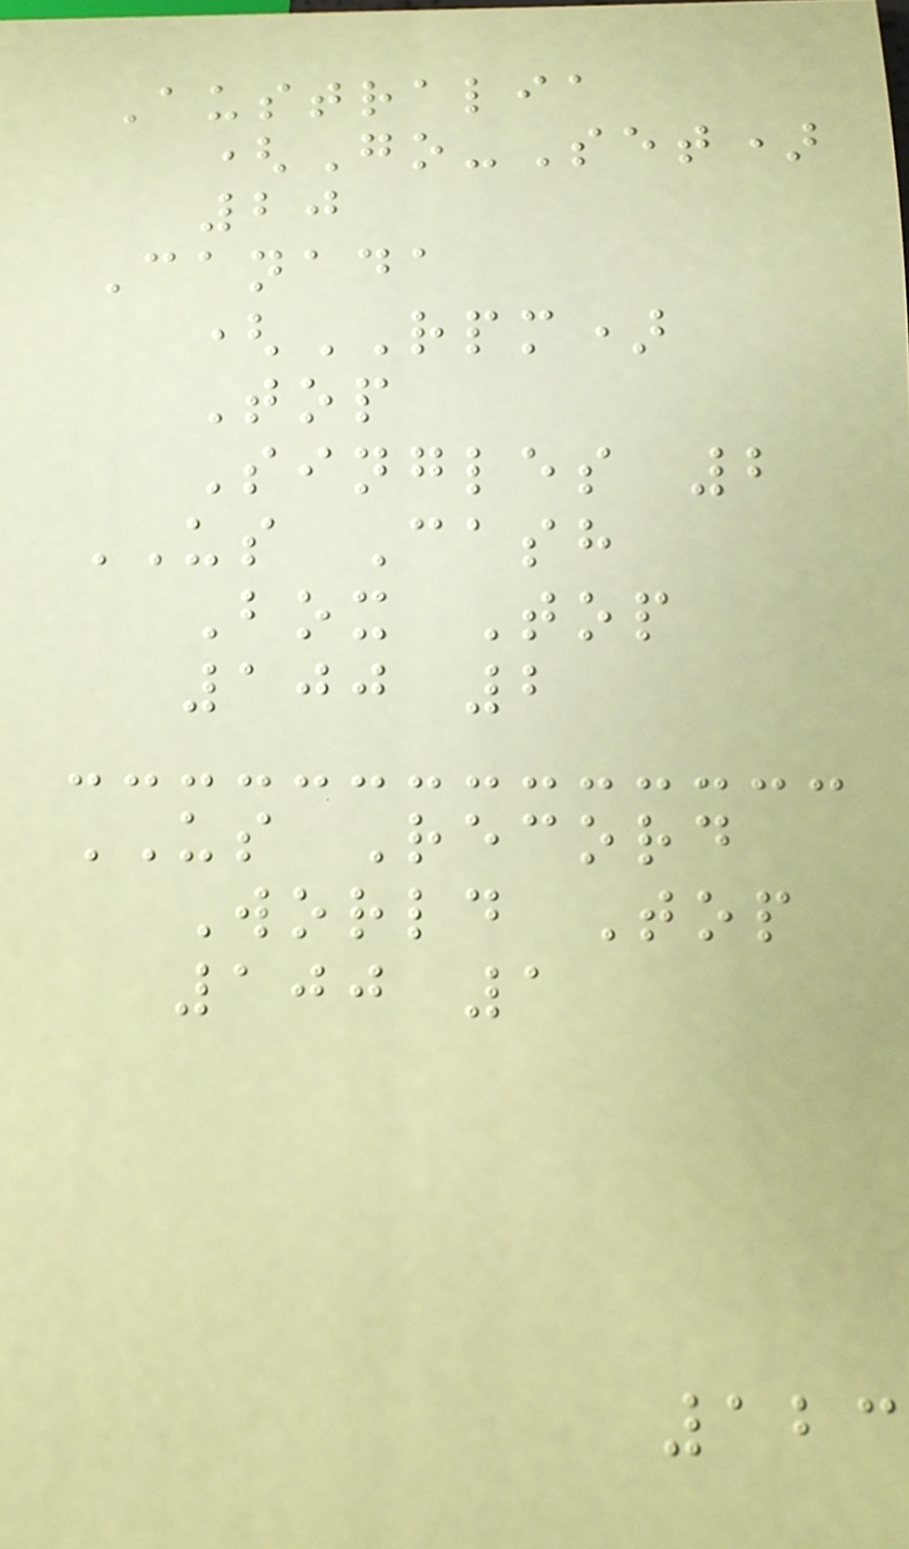Australia
(Go-Set)
20
Canada
(RPM)
Top
Singles 2
US Cash
Box Top
100 2
US Record
World Top
100 1
123
